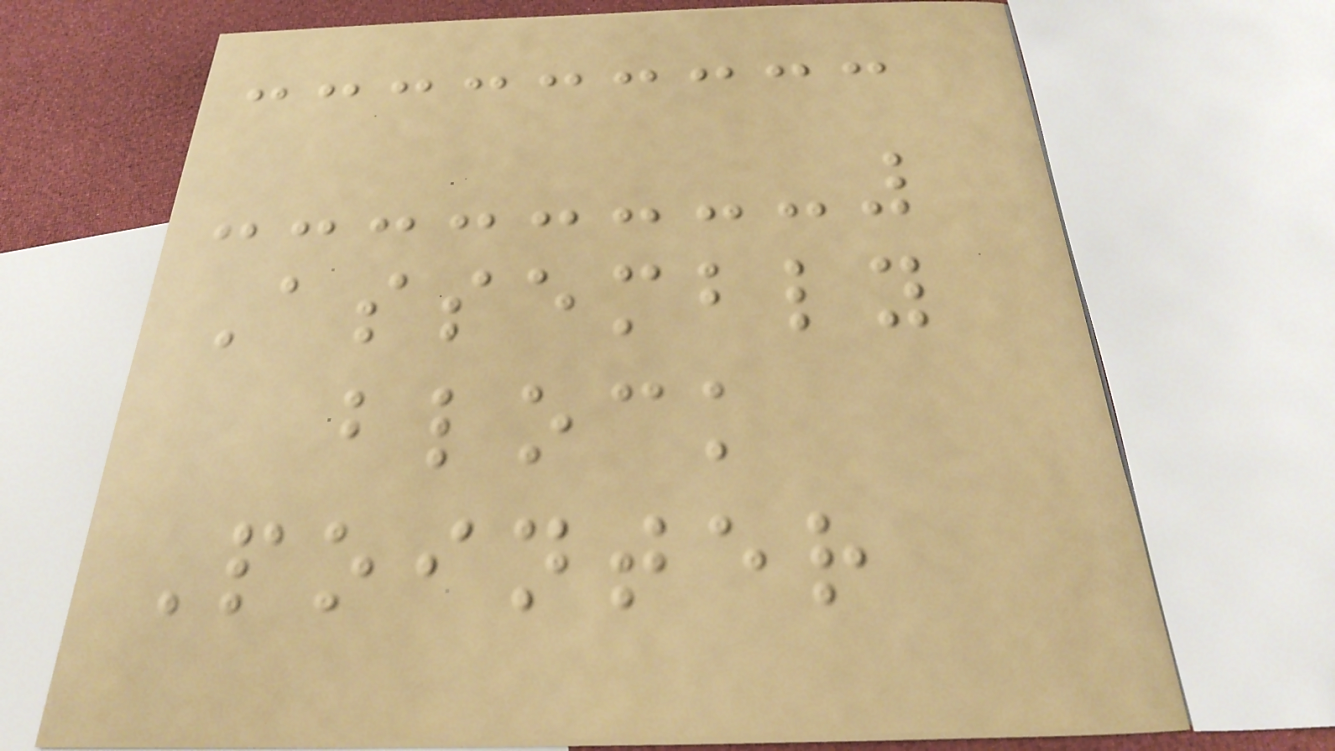Assembly
block
Pointer
